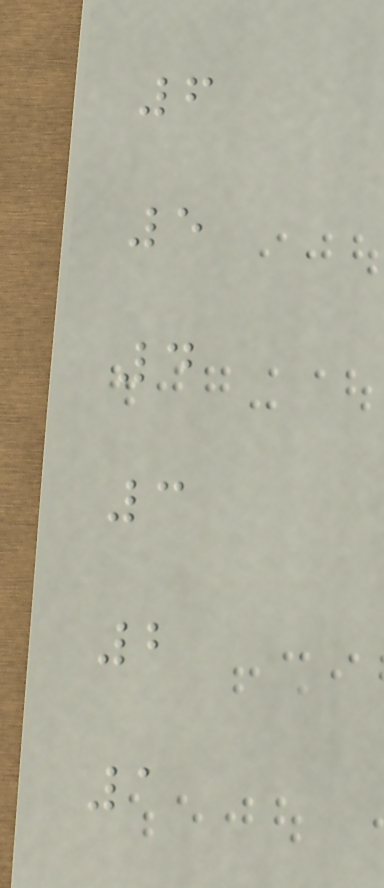6
5
4
3
2
1
